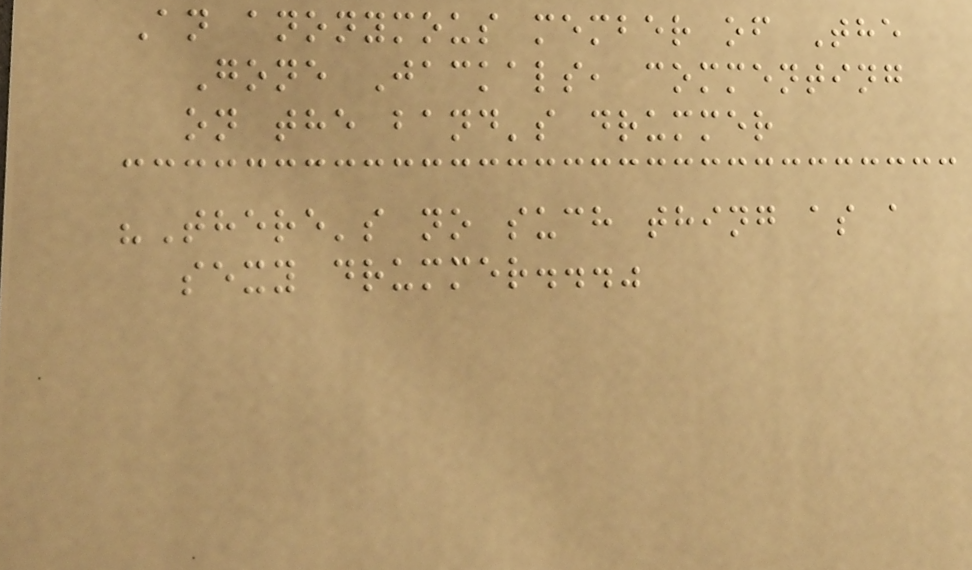An anonymous member of The
Gone Jackals, commenting
on the band's drummer
"There's no such thing as a
sexy drummer..."
